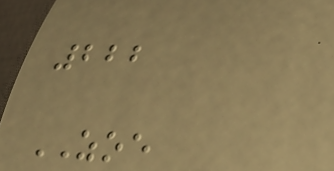222
ZOE
